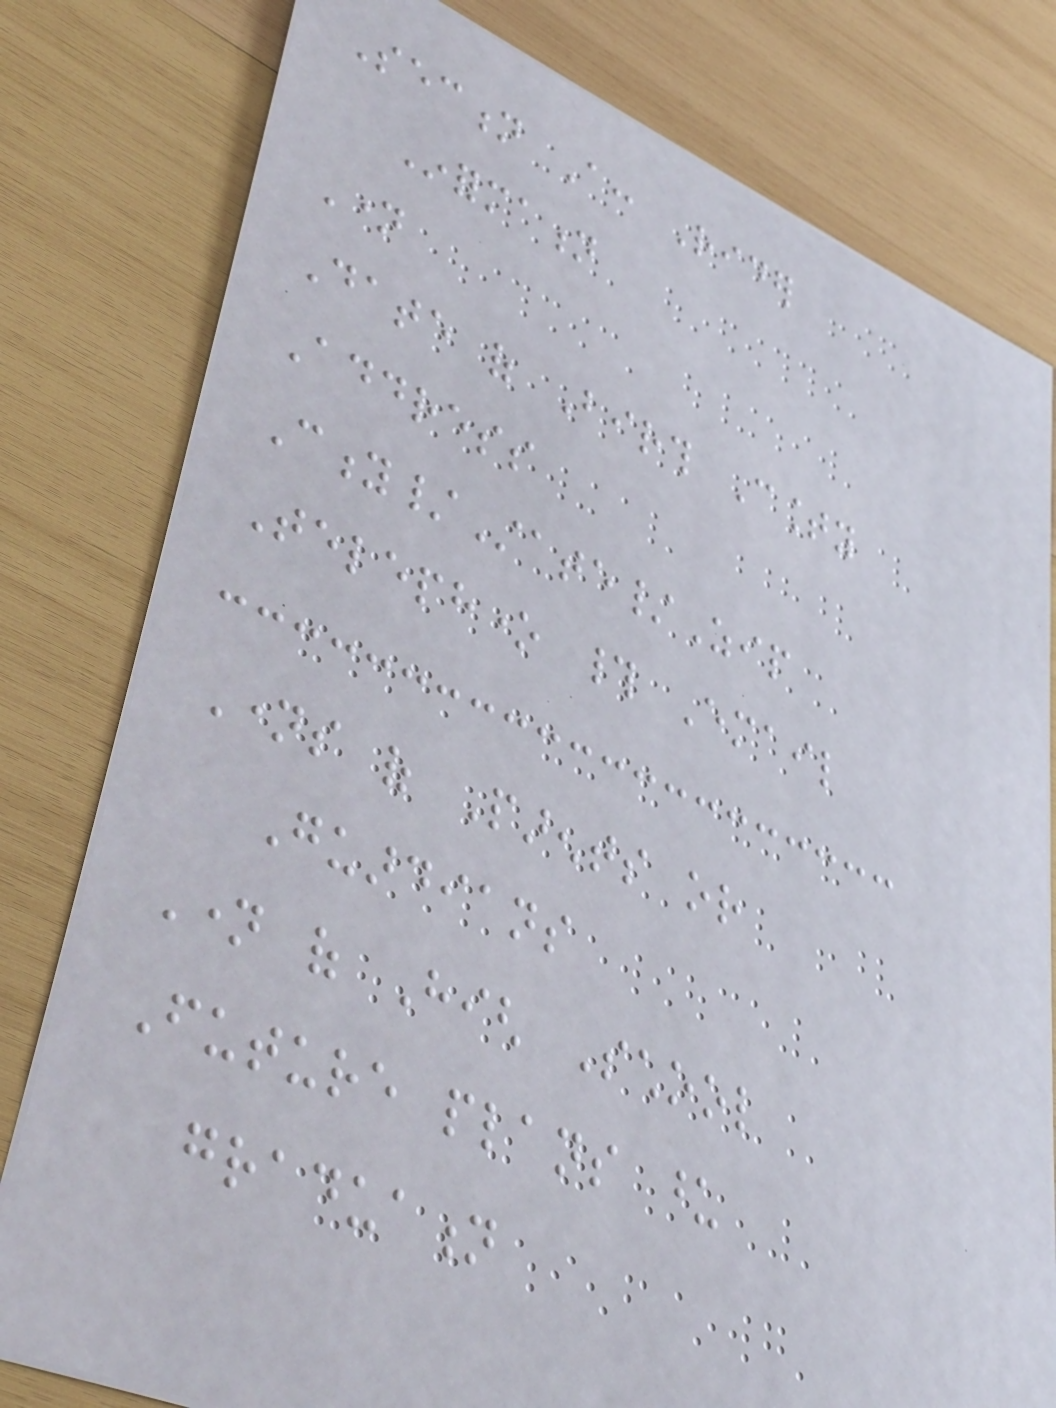Section A: Rider
Information
Name
Date of Birth County
Address
City/State/Zip
Telephone # Email
Names of Parents or
Guardians
Name of High School
Future plans upon
graduation
